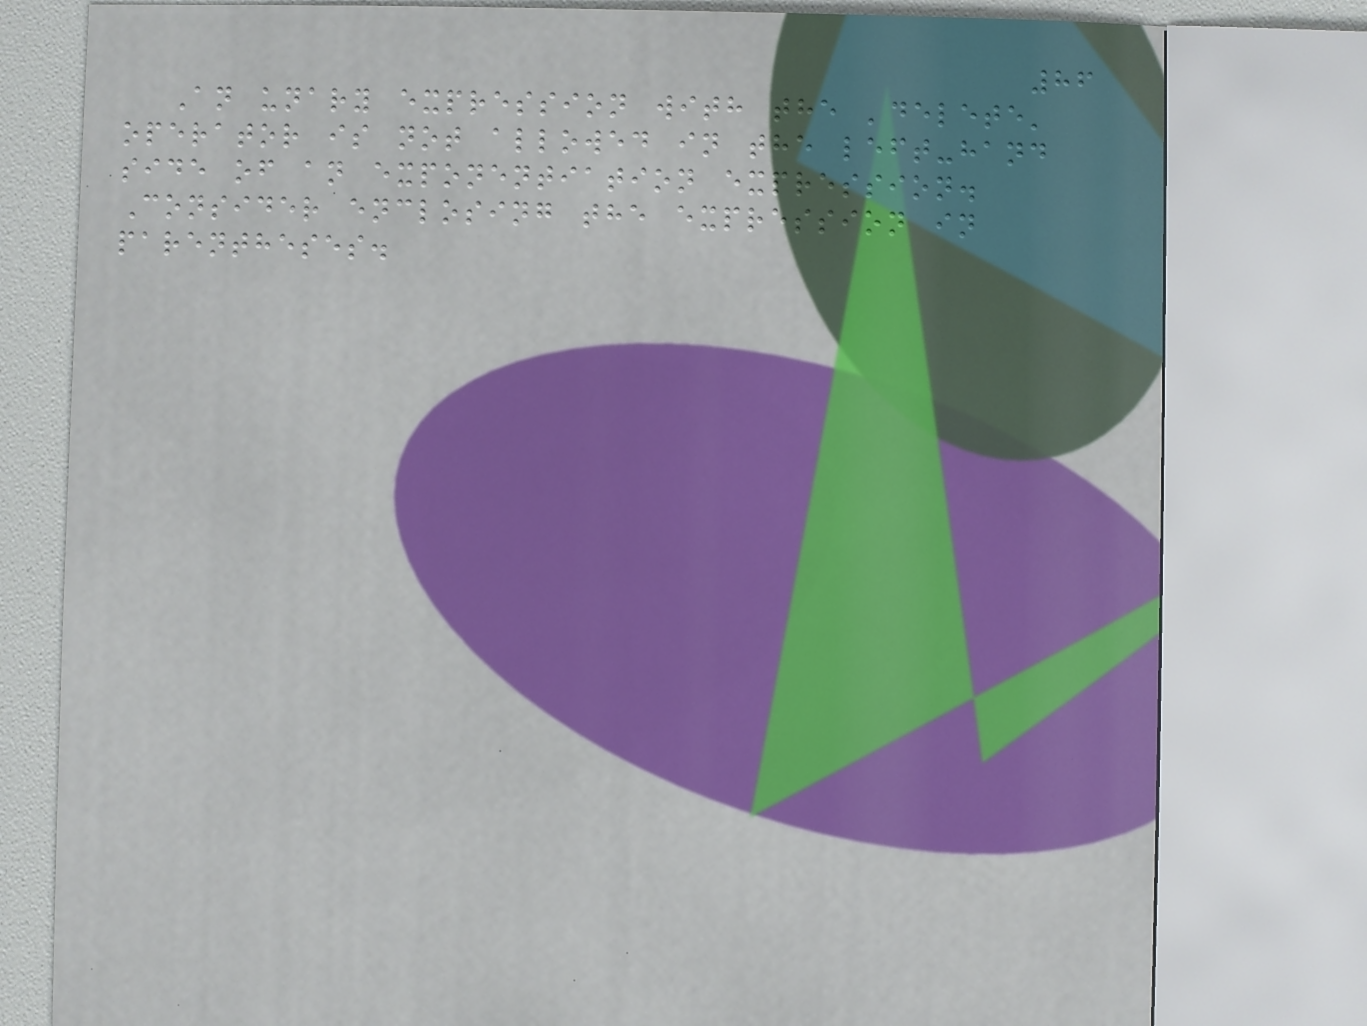86
An unary expression with the 'delete'
operator is not allowed in the left-hand
side of an exponentiation expression.
Consider enclosing the expression in
parentheses.
